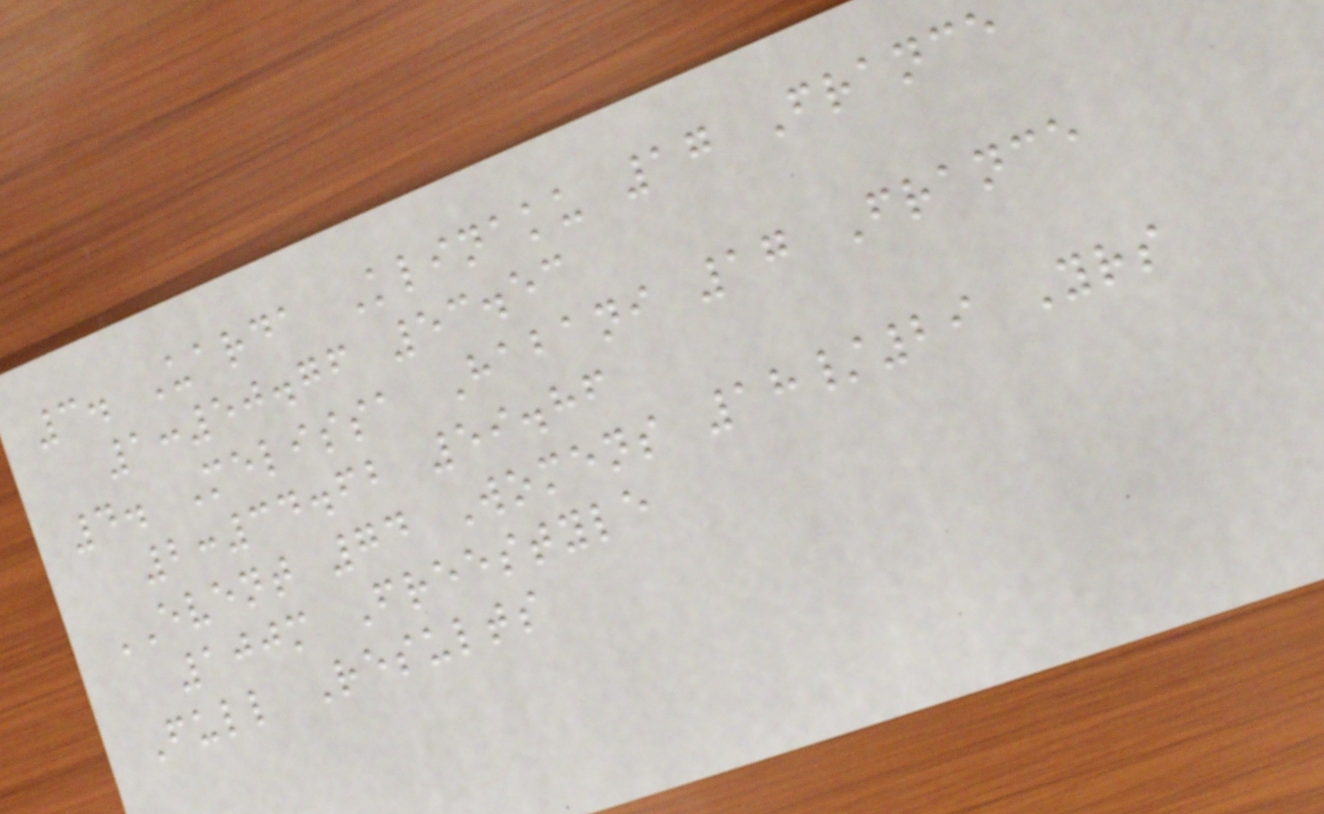3. Uarda Klinaku 17 France
1:50.76 53.53
4. Melissa Habani 17 France
2:34.62 59.86
EVENT 74 Womens 18/29 Yrs
100m Freestyle
Full Results
